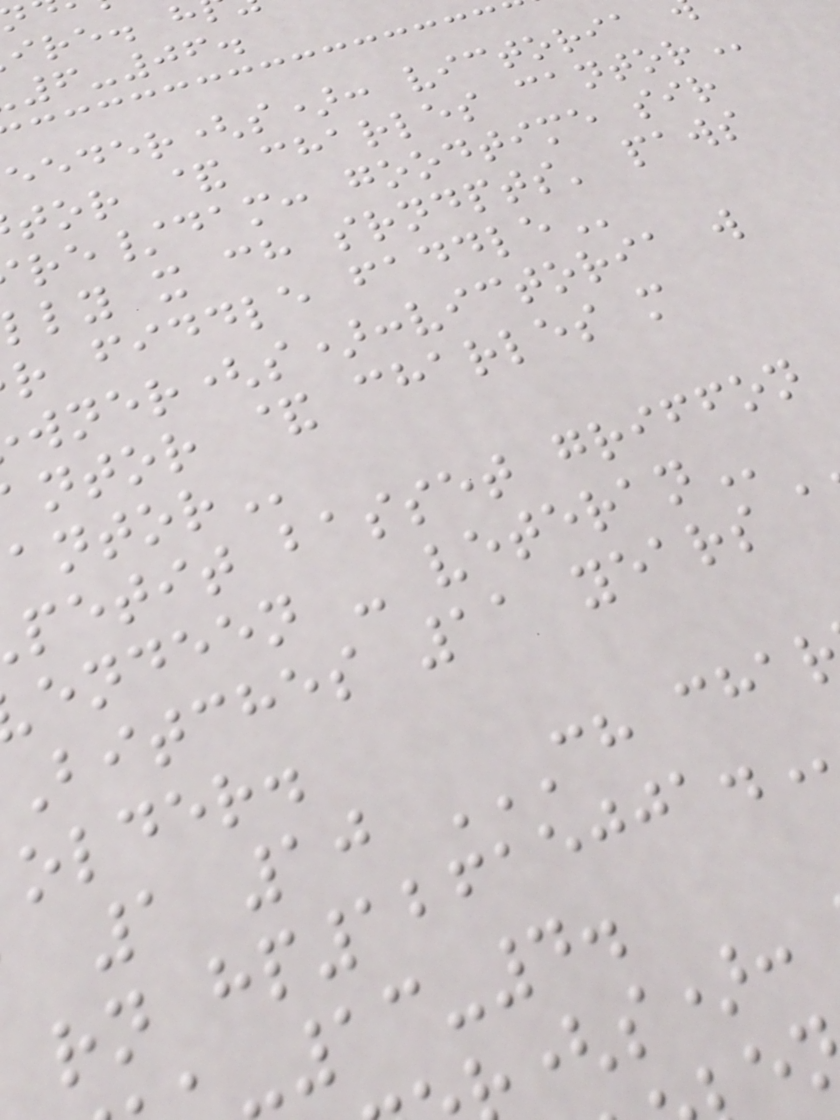6-06.
eeder(s): victoria
tor & charles
re/dam: goodtime sir
lly x ch srndpts' paws
r fiddle
wner(s):victoria w
ntor & charles m
petit basset griffon
endeen -
Bitches 11 years
older.
-13-4.
(s):
